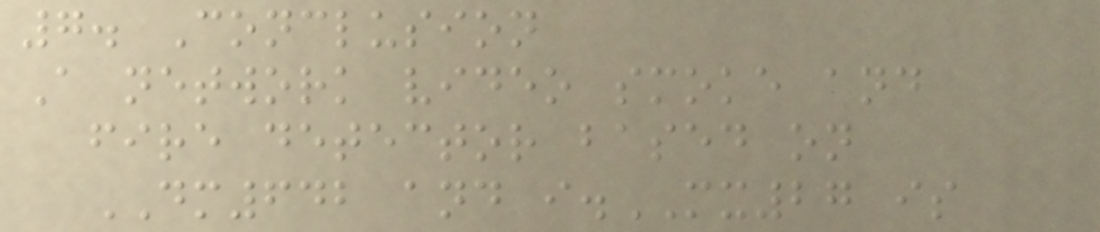7. Conclusion
A network video smoke and
fire detector based on
DM642 and i.MX27 is
